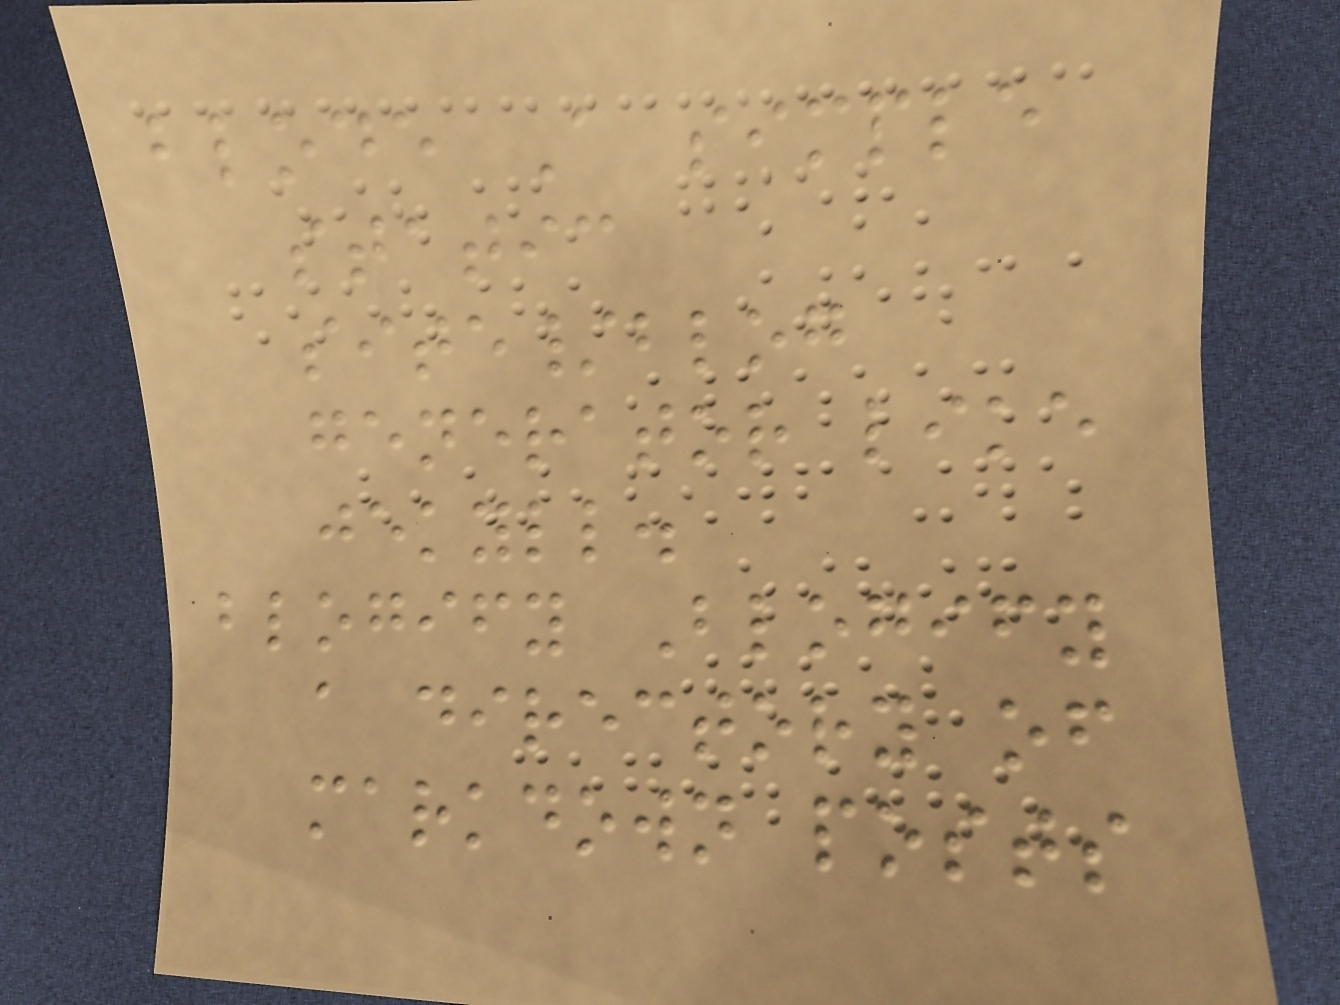blode A simple
static
site/blog
generator like
jekyll.
blogify Blogify
a directory of
markdown posts
